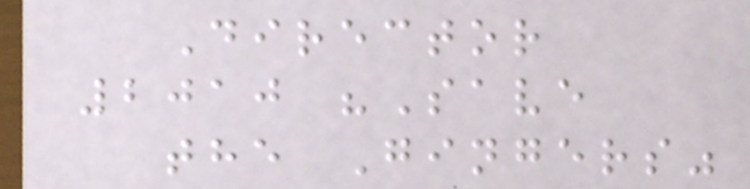Director
2010 "Save
the Gingers"
